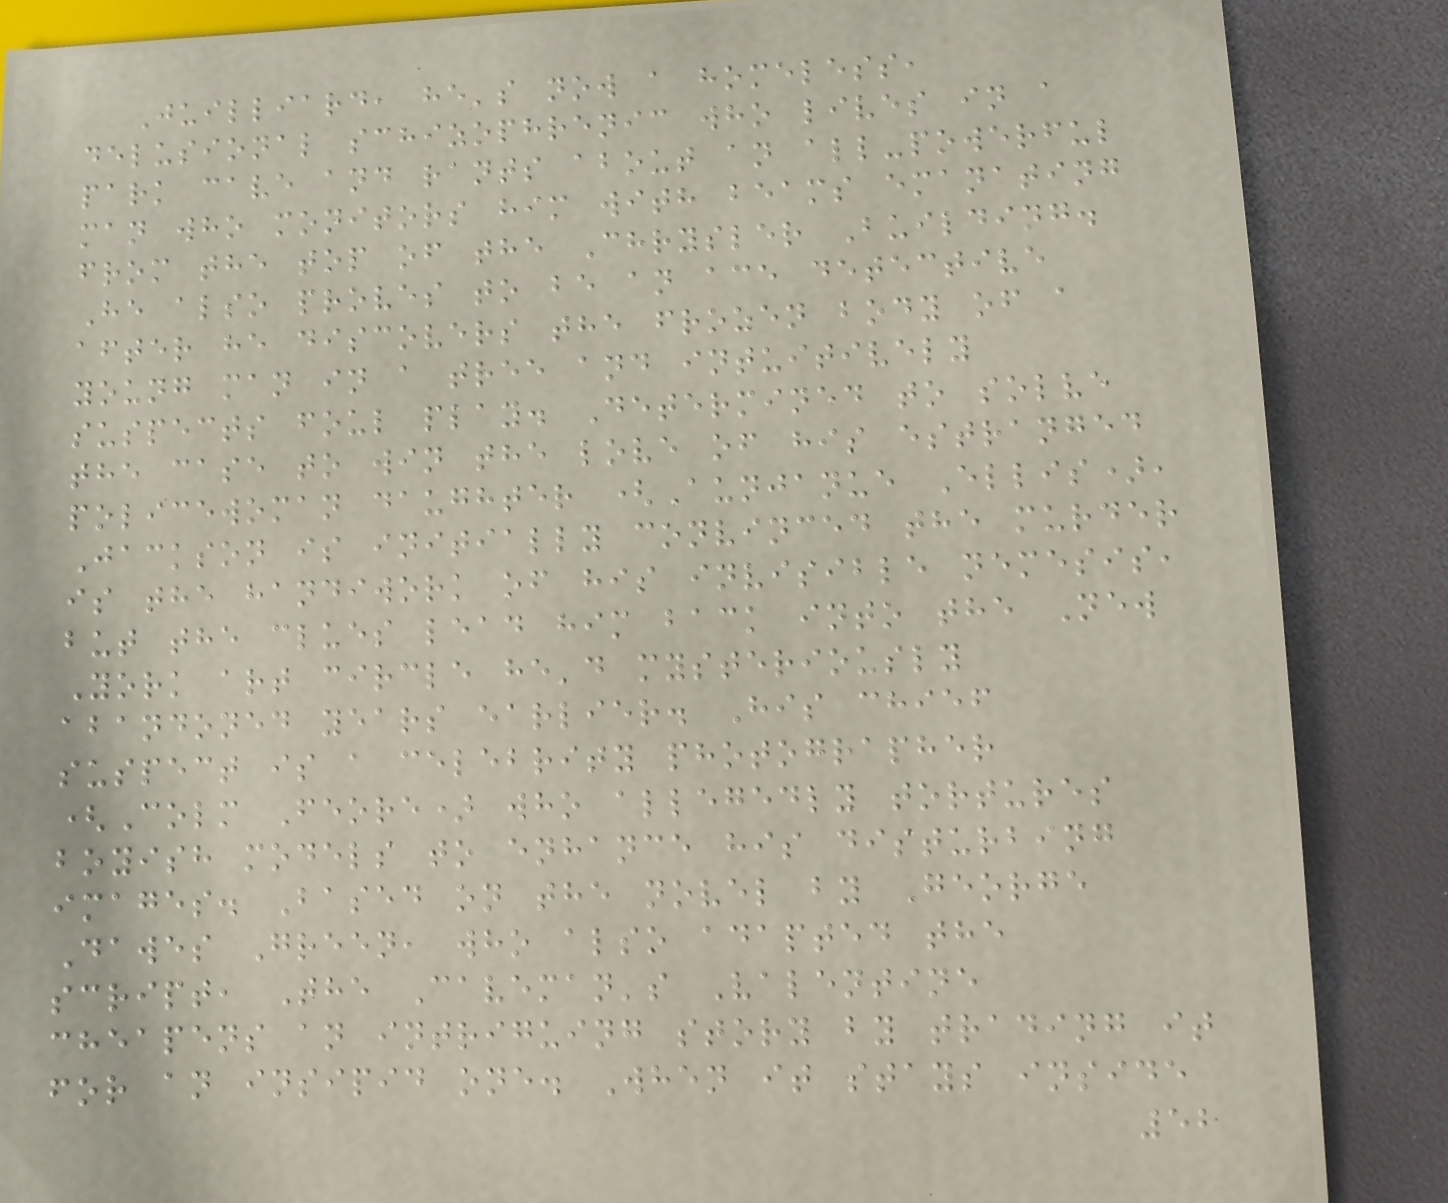Juilliard, he's now a homeless,
delusional schizophrenic who lives in a
park cave and rants about an all-powerful
man who monitors him with beams emanating
from the top of the Chrysler Building.
He also proves to be an ace detective
after he discovers the frozen body of a
young man in a tree and intuitively
suspects foul play. Determined to solve
the case to win the love of his estranged
policewoman daughter (Aunjanue Ellis),
Jackson is initially convinced the murder
is the handiwork of his invisible nemesis,
but the clues lead him back into the New
York art circle he'd mysteriously
abandoned years earlier. His chief
suspect is a celebrity photographer
(Colm Feore) who allegedly tortures
boyish models to enhance his disturbing
images. Based on the novel by George
Dawes Green, who also adapted the
script, The Caveman's Valentine
cheapens an intriguing story by trading it
for an insipid one. When it stays inside
52
